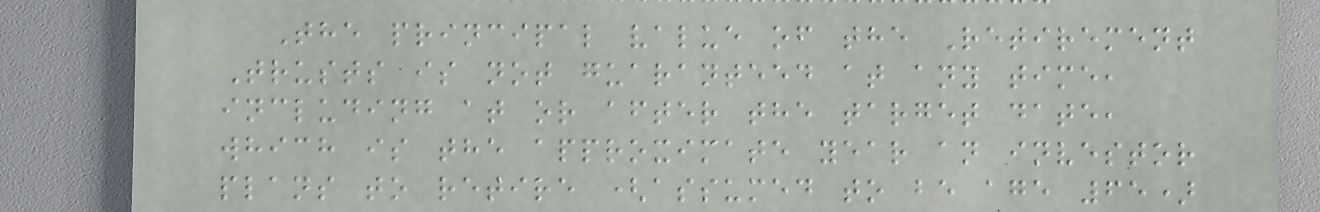The principal value of the Retirement
Trusts is not guaranteed at any time,
including at or after the target date,
which is the approximate year an investor
plans to retire (assumed to be age 65)
